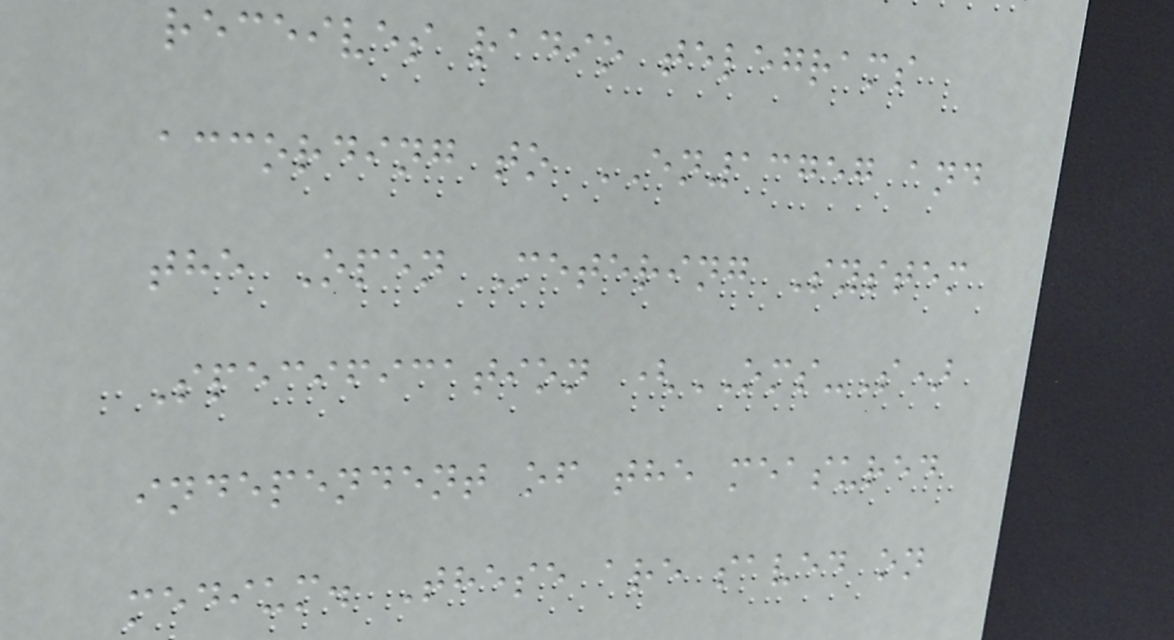receives radio telegrams
according to EN13757 and
the Open Metering System
Specification (OMS-S)
independent of the measured
medium. These are saved on
